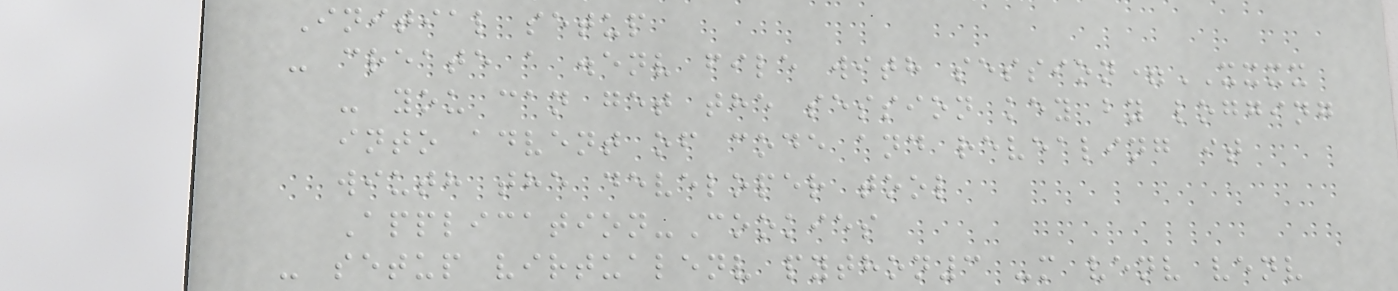Initial setup
- create a .env file with session=XXXX
- you can get the session key by logging
into advent of code and revealing it
wiuth the developer tool
Application-Cookies
- setup virtualenv python3 -m venv venv
